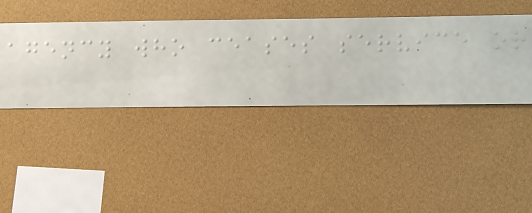agency who ceases service or
